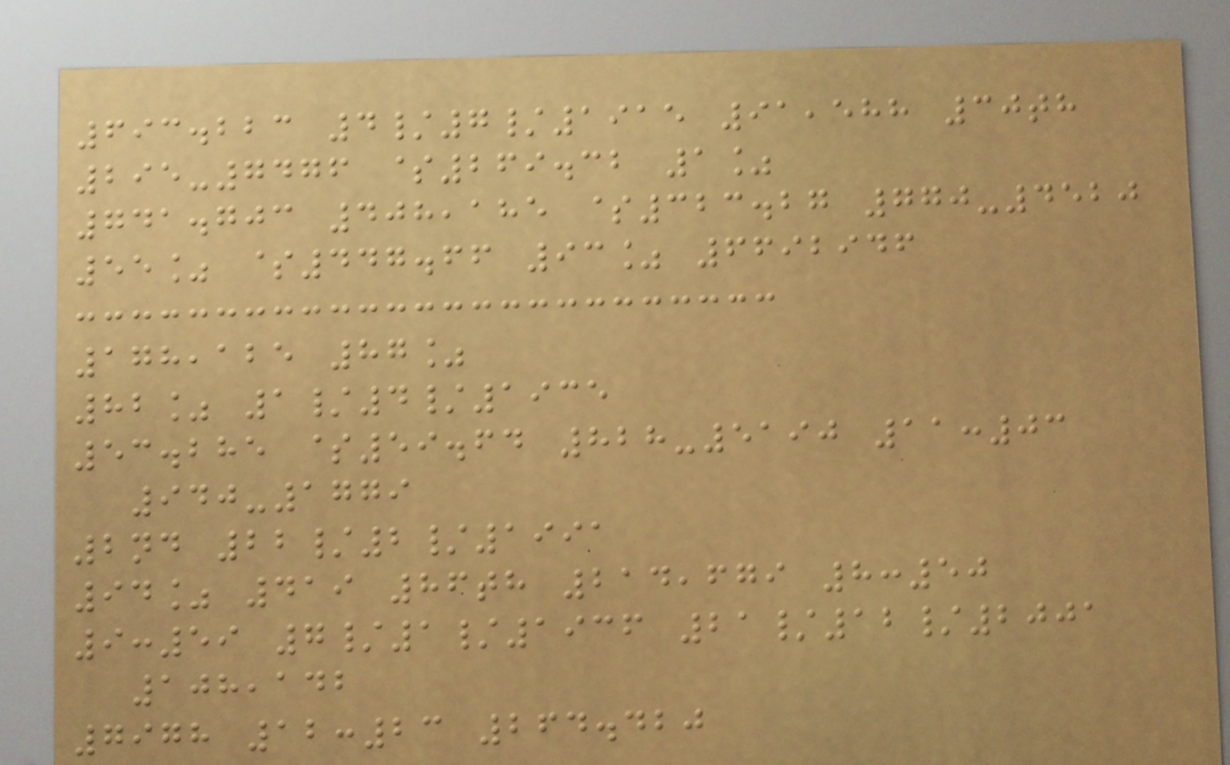693.223 4/7/1915 91,588 30th
295-7476 $269.32 1%
741.703 408,185 $323.27 770-4520
55% $447.66 93% 6692946
178,125 87%
82% 1/4/1935
53.285 $59.64 828-5190 11:03
940-1779
2nd 22/2/1991
94% 419 86th 214,679 8:50
9:59 7/1/1936 21/12/2001
108,142
7978 12:23 264.420
